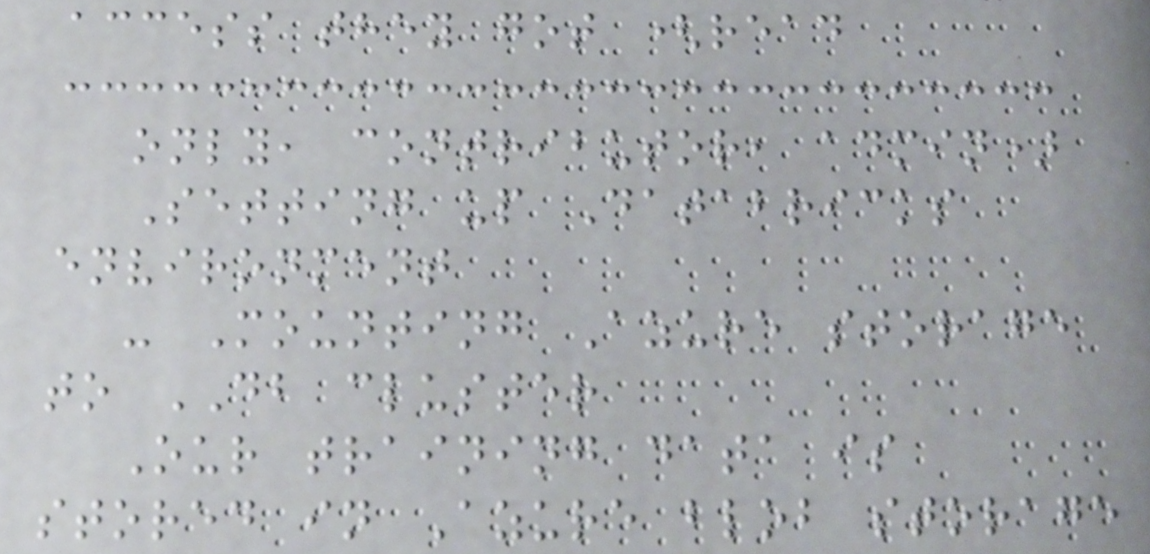access they got (read
only, contributor, admin)
Setting up Databricks
environment
- Mounting Azure storage
to DB cluster
Our training data is
stored in Azure blob storage
